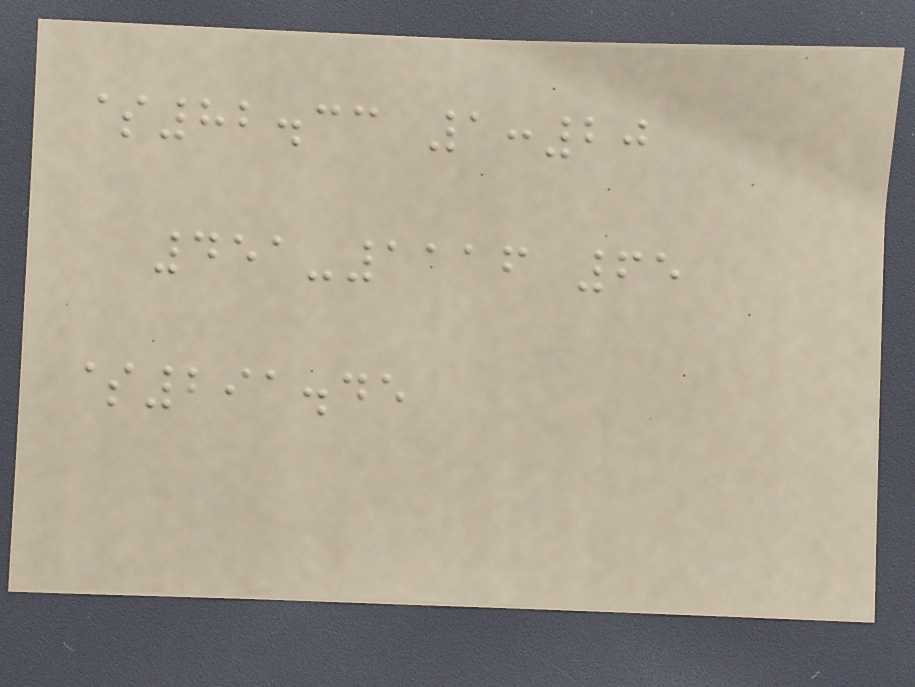$82.33 1:20
451-1116 65
$291.45
